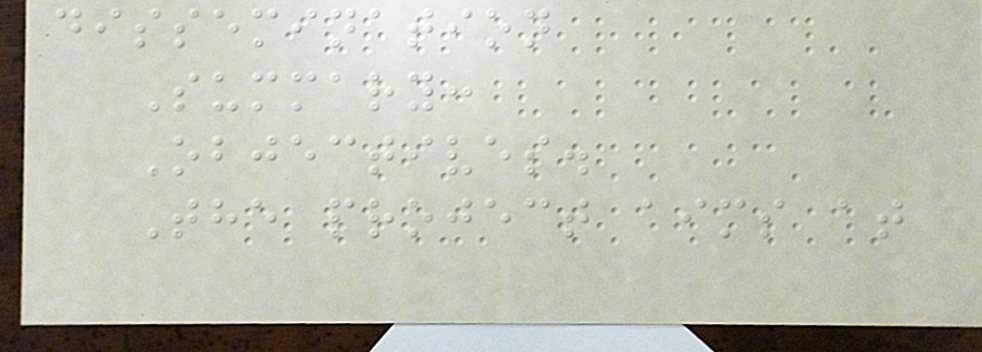dissemination
Summary:
Objectives.
The project aims at
